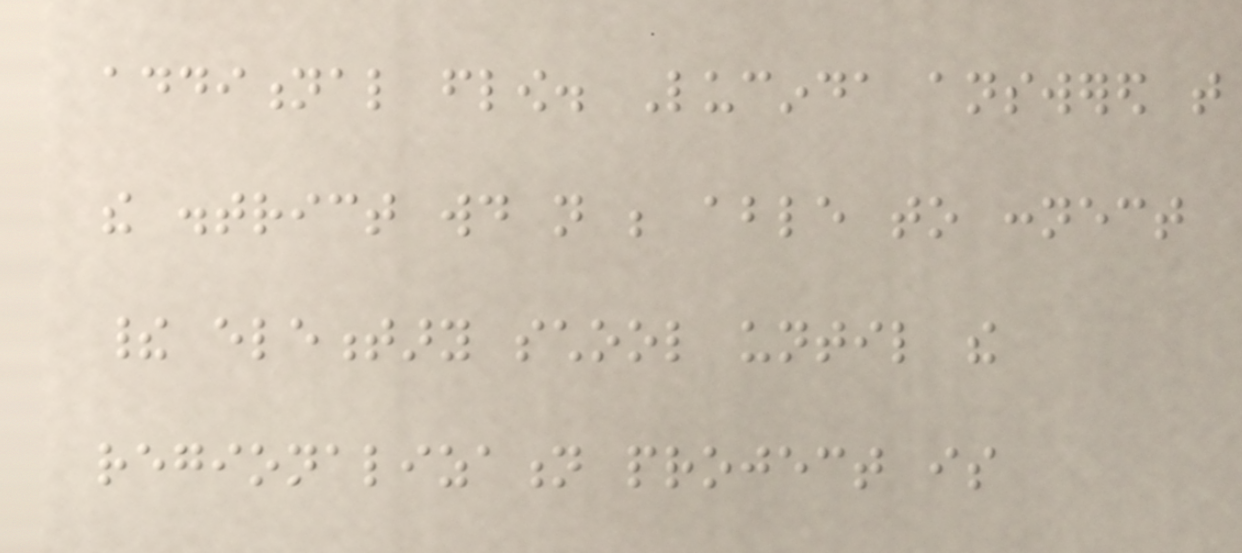additional flow. Lucinda answered that
the district would not be able to connect
their elementary school until the
regionalization project is
